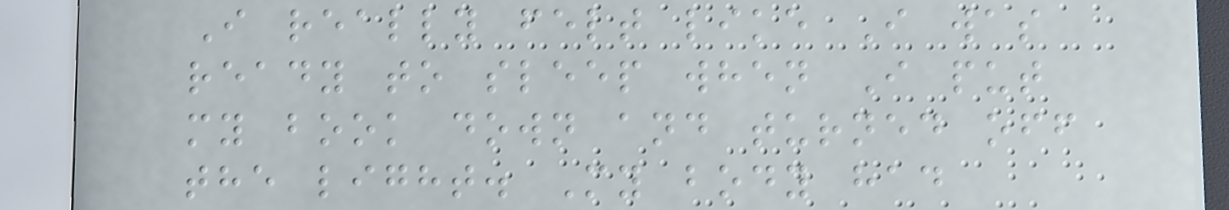I really felt like I was
ready to sleep when I put
my book down and turned off
the light. My body had
